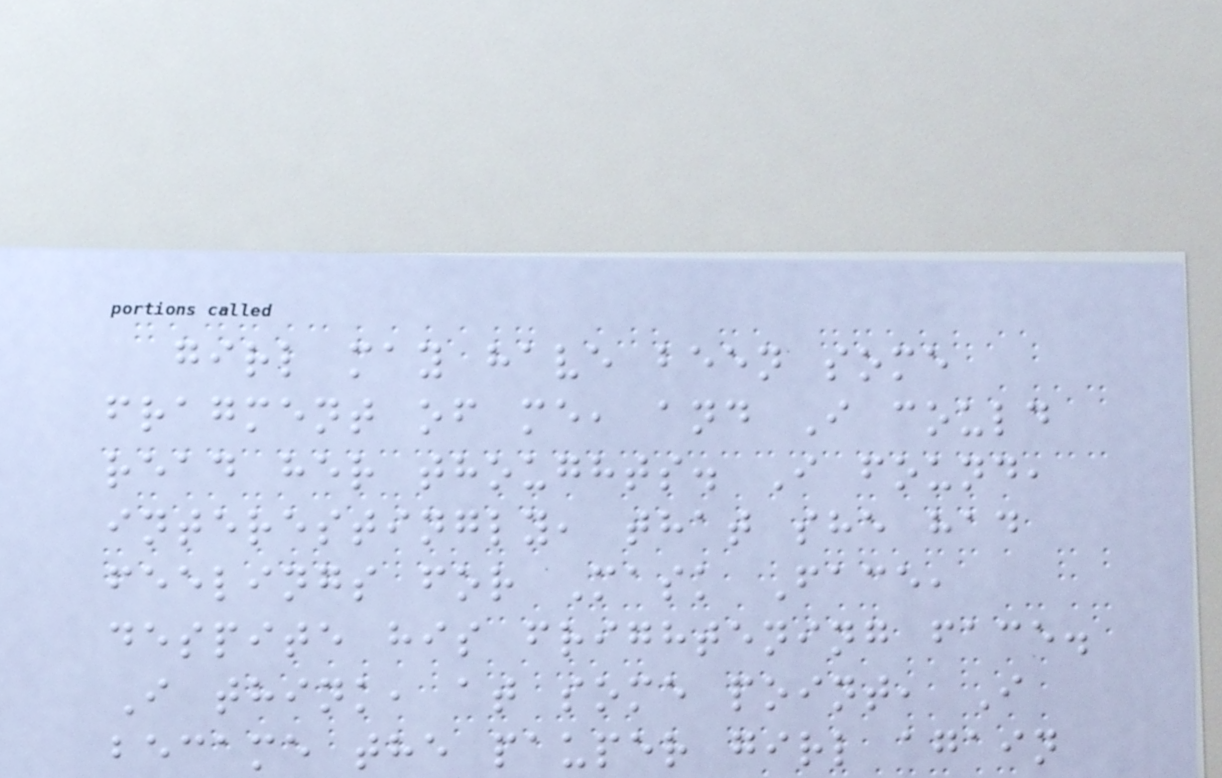girl may have been some
fragment of me, and I could
read her thoughts. I found,
interestingly, that she had
feelings for Mask Face,
despite his frightening face.
I think, at some point, I
became the pauper girl again
